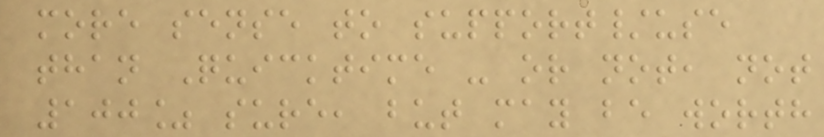more sense to support/use
than Quicktime - or not, not
100% sure, but may be worth
